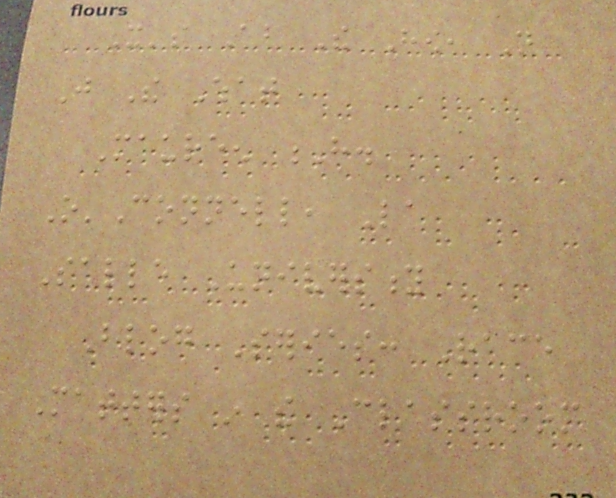It's About The How, Not
Just The What
Maureen H.
O'Connell, La
Salle University
Blog Series: Race
Matters in the Classroom
